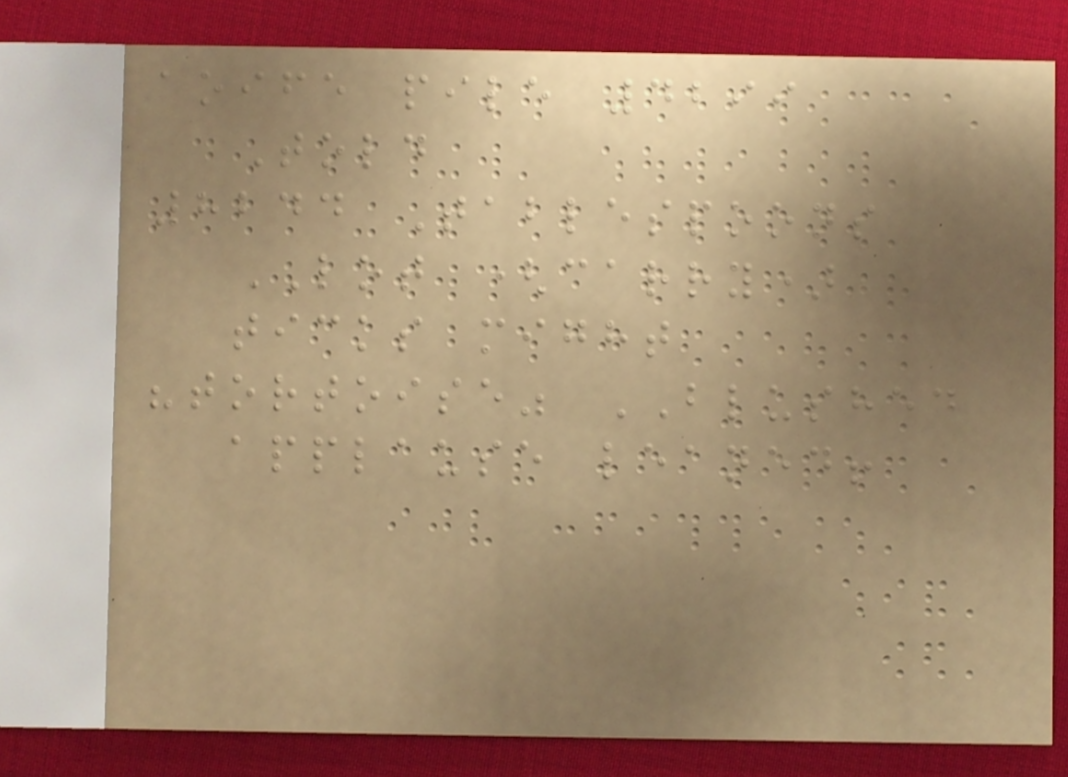aoife pile 4299
Told
8244 Tablespoons
LOT (carry)
ticks might
"tortoise" BLUSHED
applause leaned!
